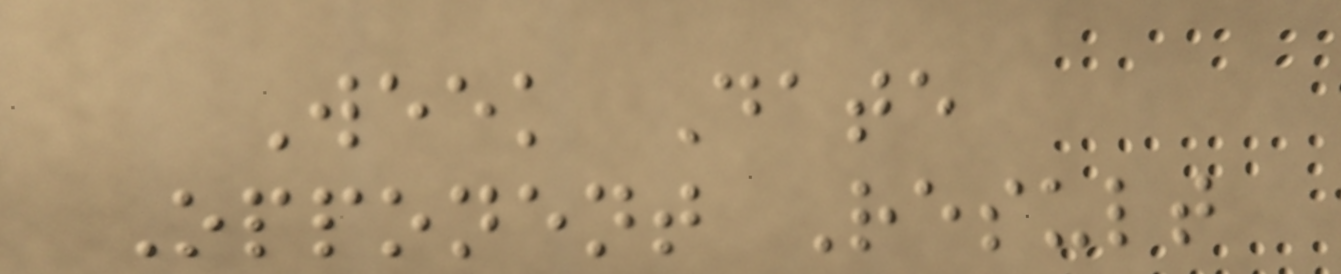Week Date
Opponent Result
